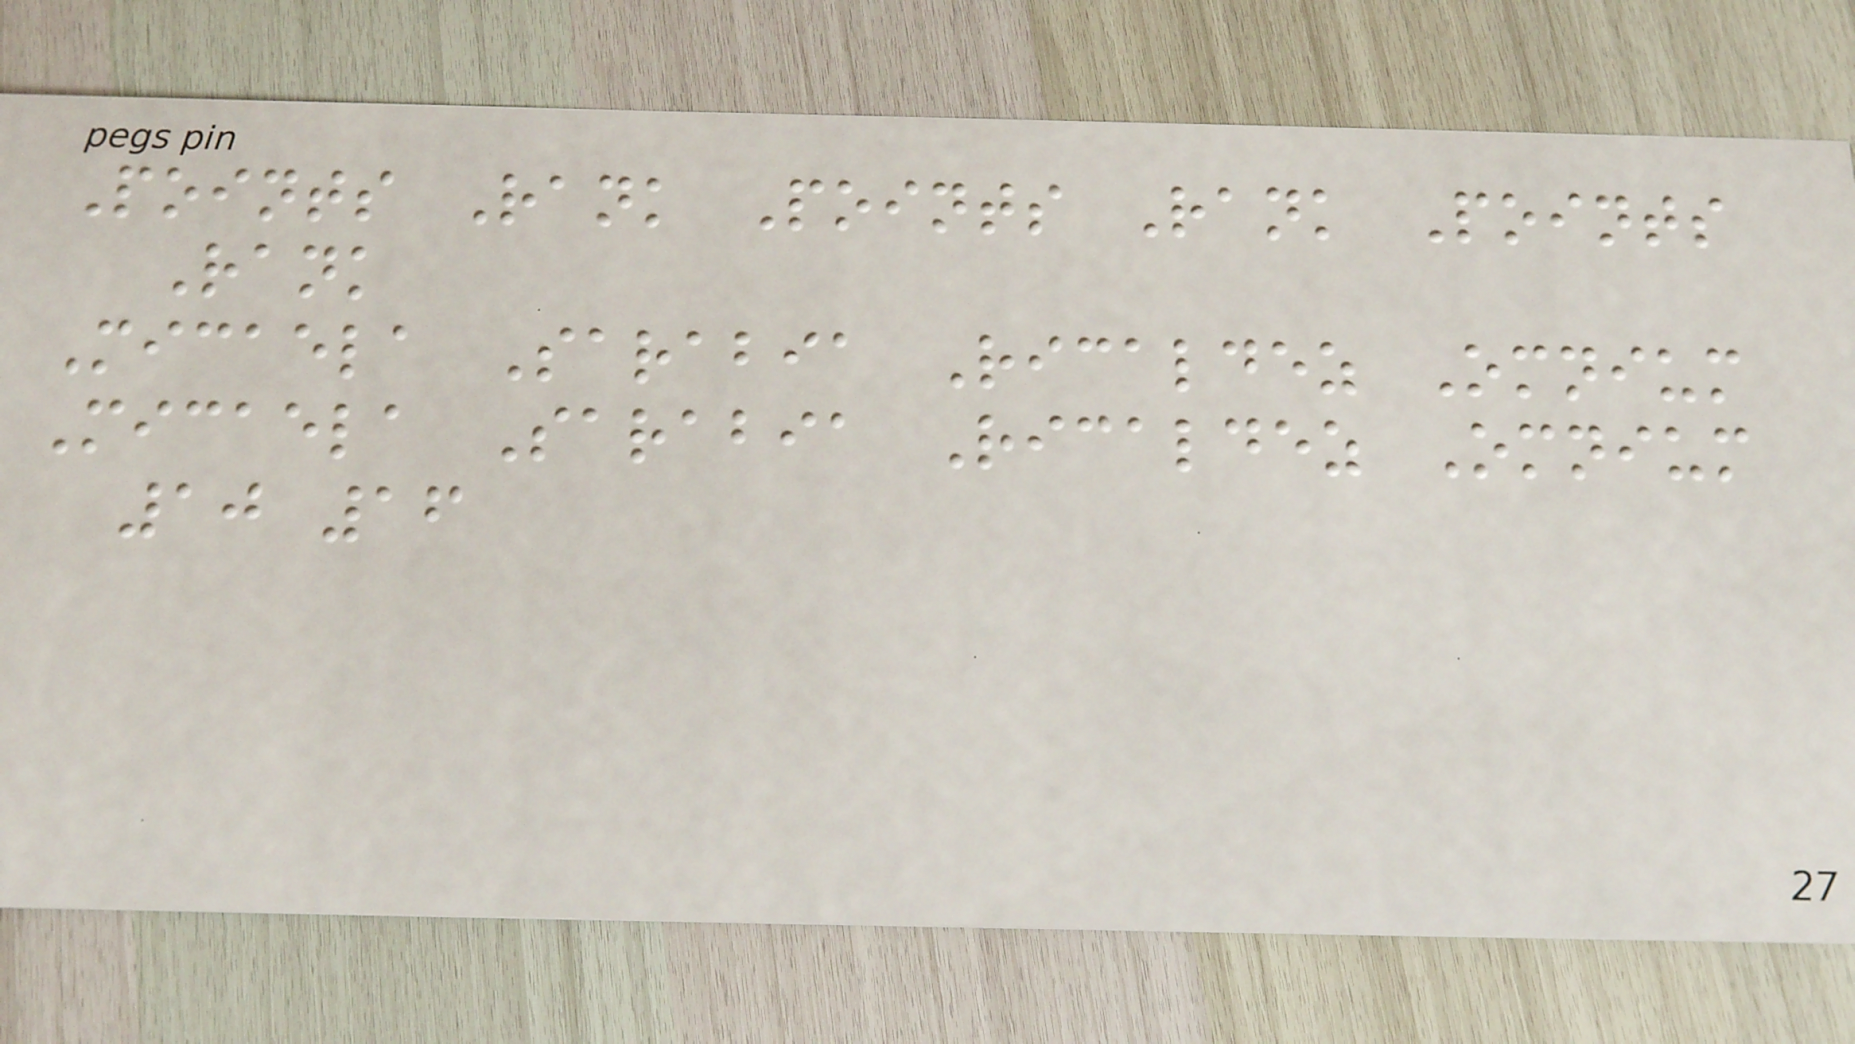Points Rank Points Rank Points
Rank
Micaela Sarabia Ricaldez Omnium
Micaela Sarabia Ricaldez Omnium
10 16
